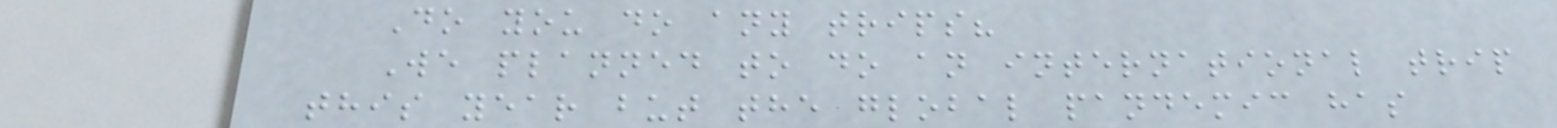Do you do any trips?
We planned to do an international trip
this year but the global pandemic has
